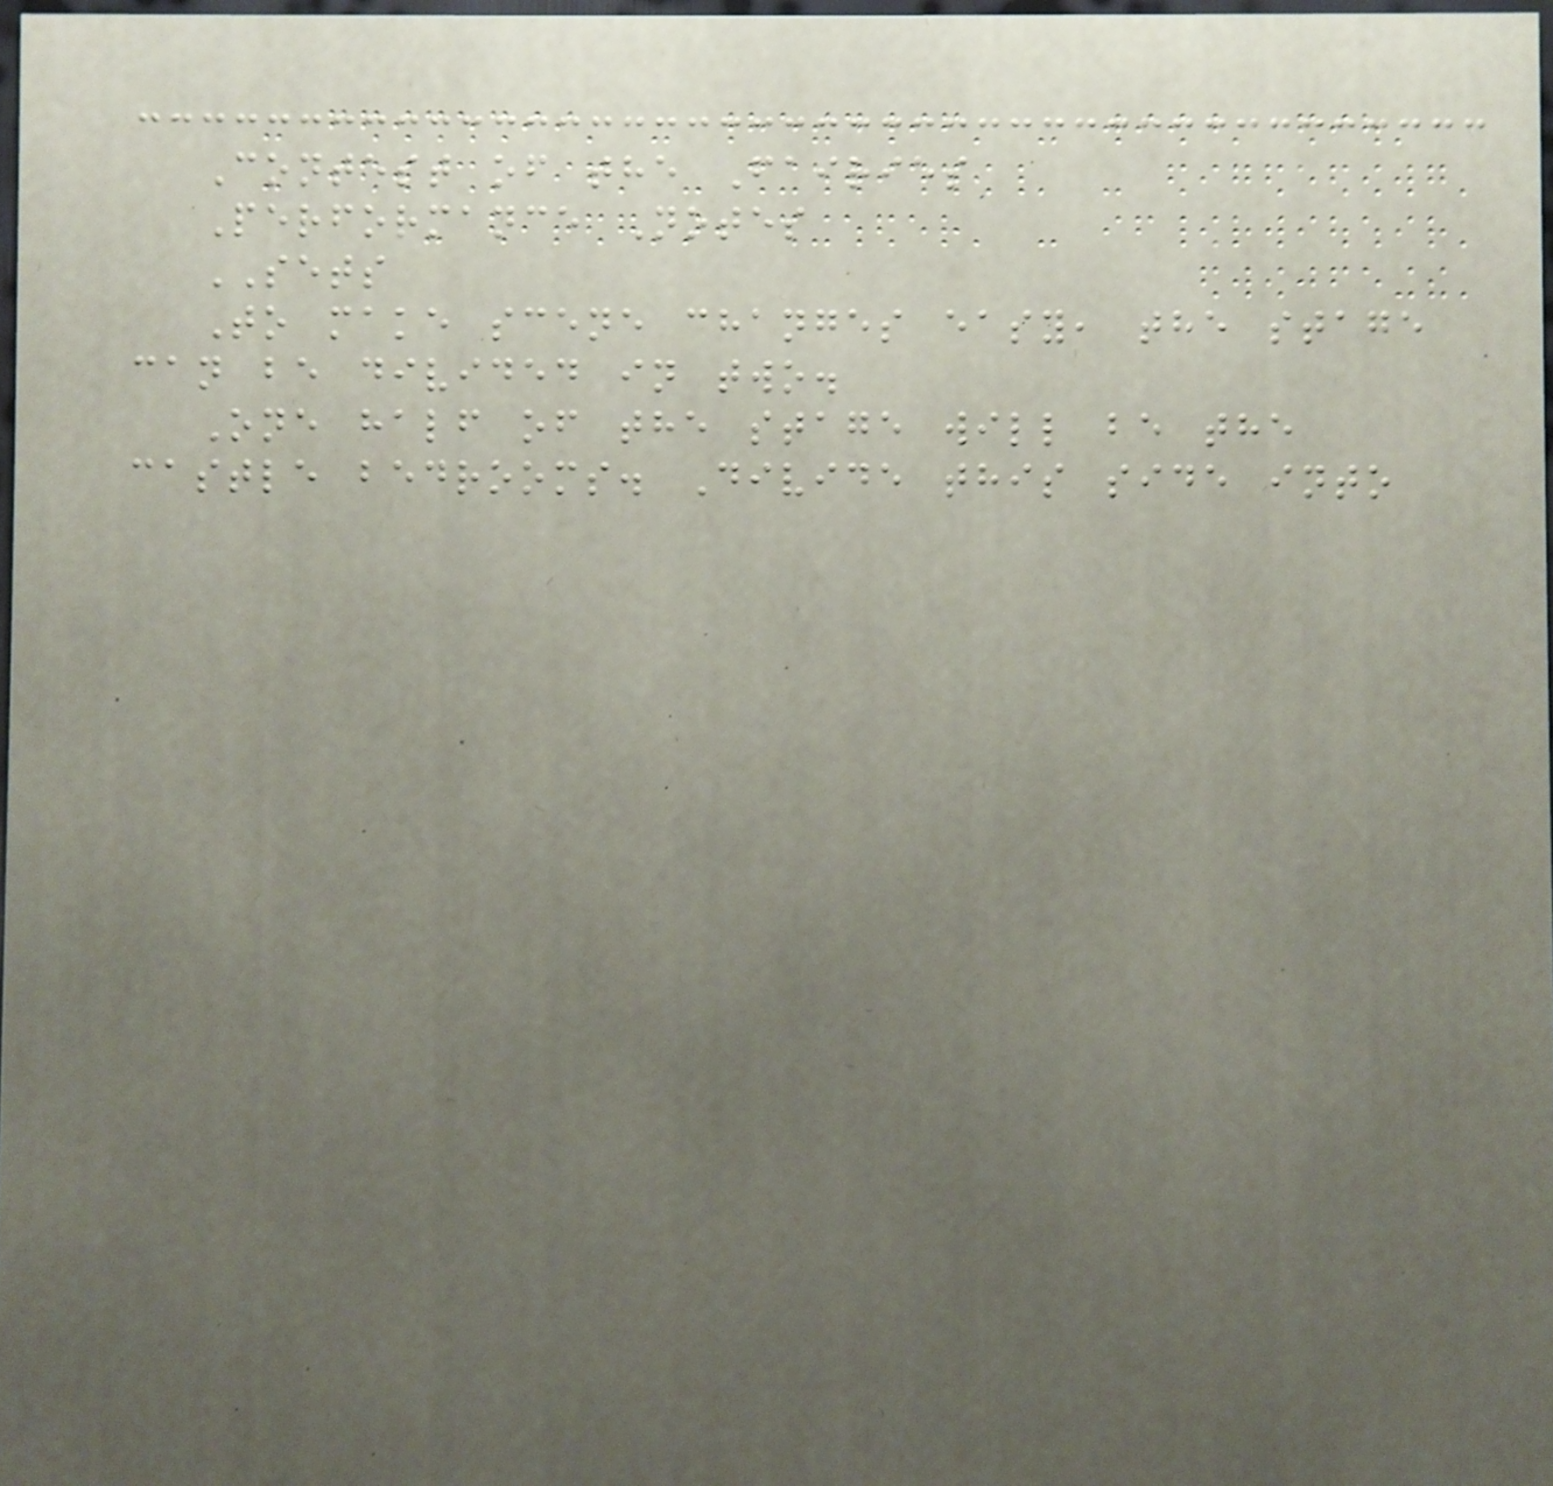Contest of the Fairies
Performance Notes
SETS
To make scene changes easy, the stage
can be divided in two.
One half of the stage will be the
castle bedrooms. Divide this side into
